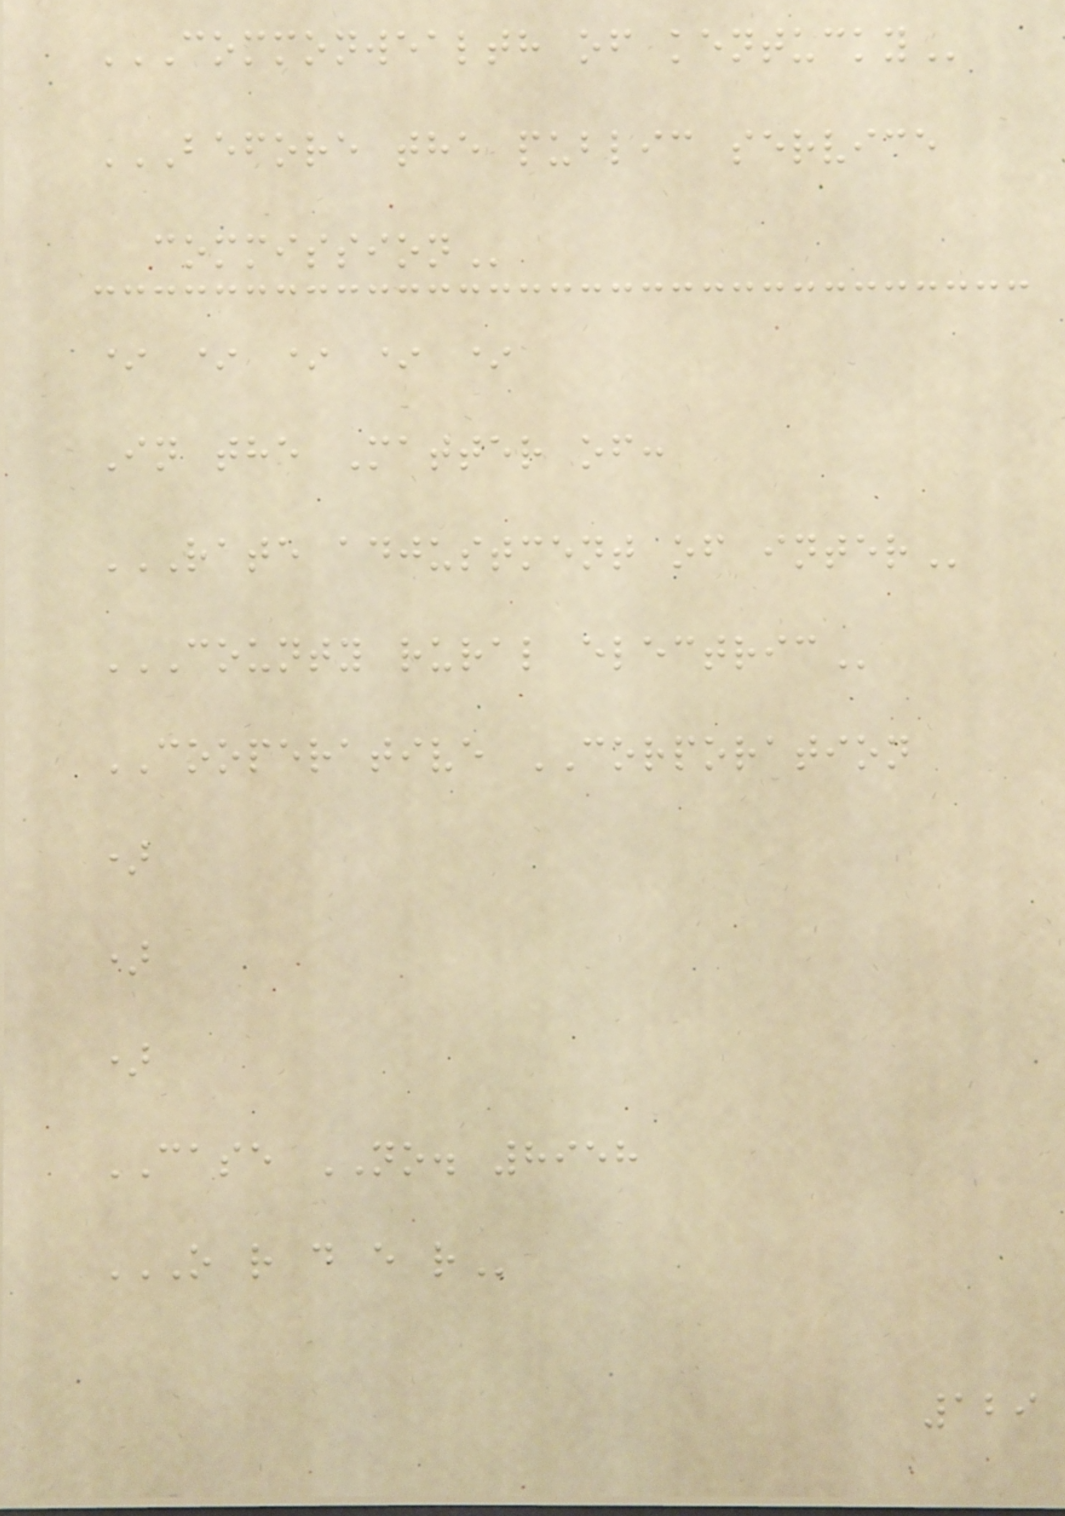COMMONWEALTH OF KENTUCKY
BEFORE THE PUBLIC SERVICE
COMMISSION
* * * * *
In the Matter of:
RATE ADJUSTMENT OF INTER
COUNTY RURAL ELECTRIC
COOPERATIVE CORPORATION
)
)
)
CASE NO. 8958
O R D E R
129
